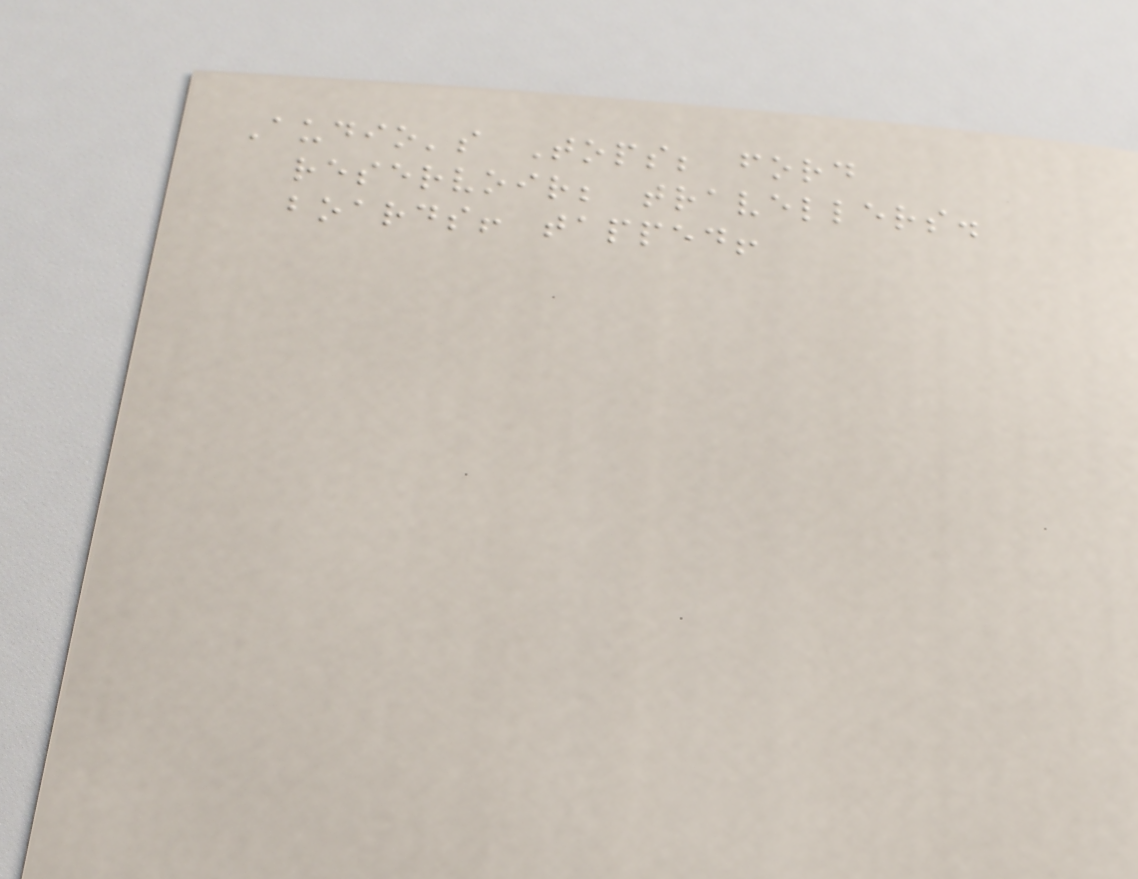Audio's Tops; ford
reservoir; travellers.
boards! tapped!
